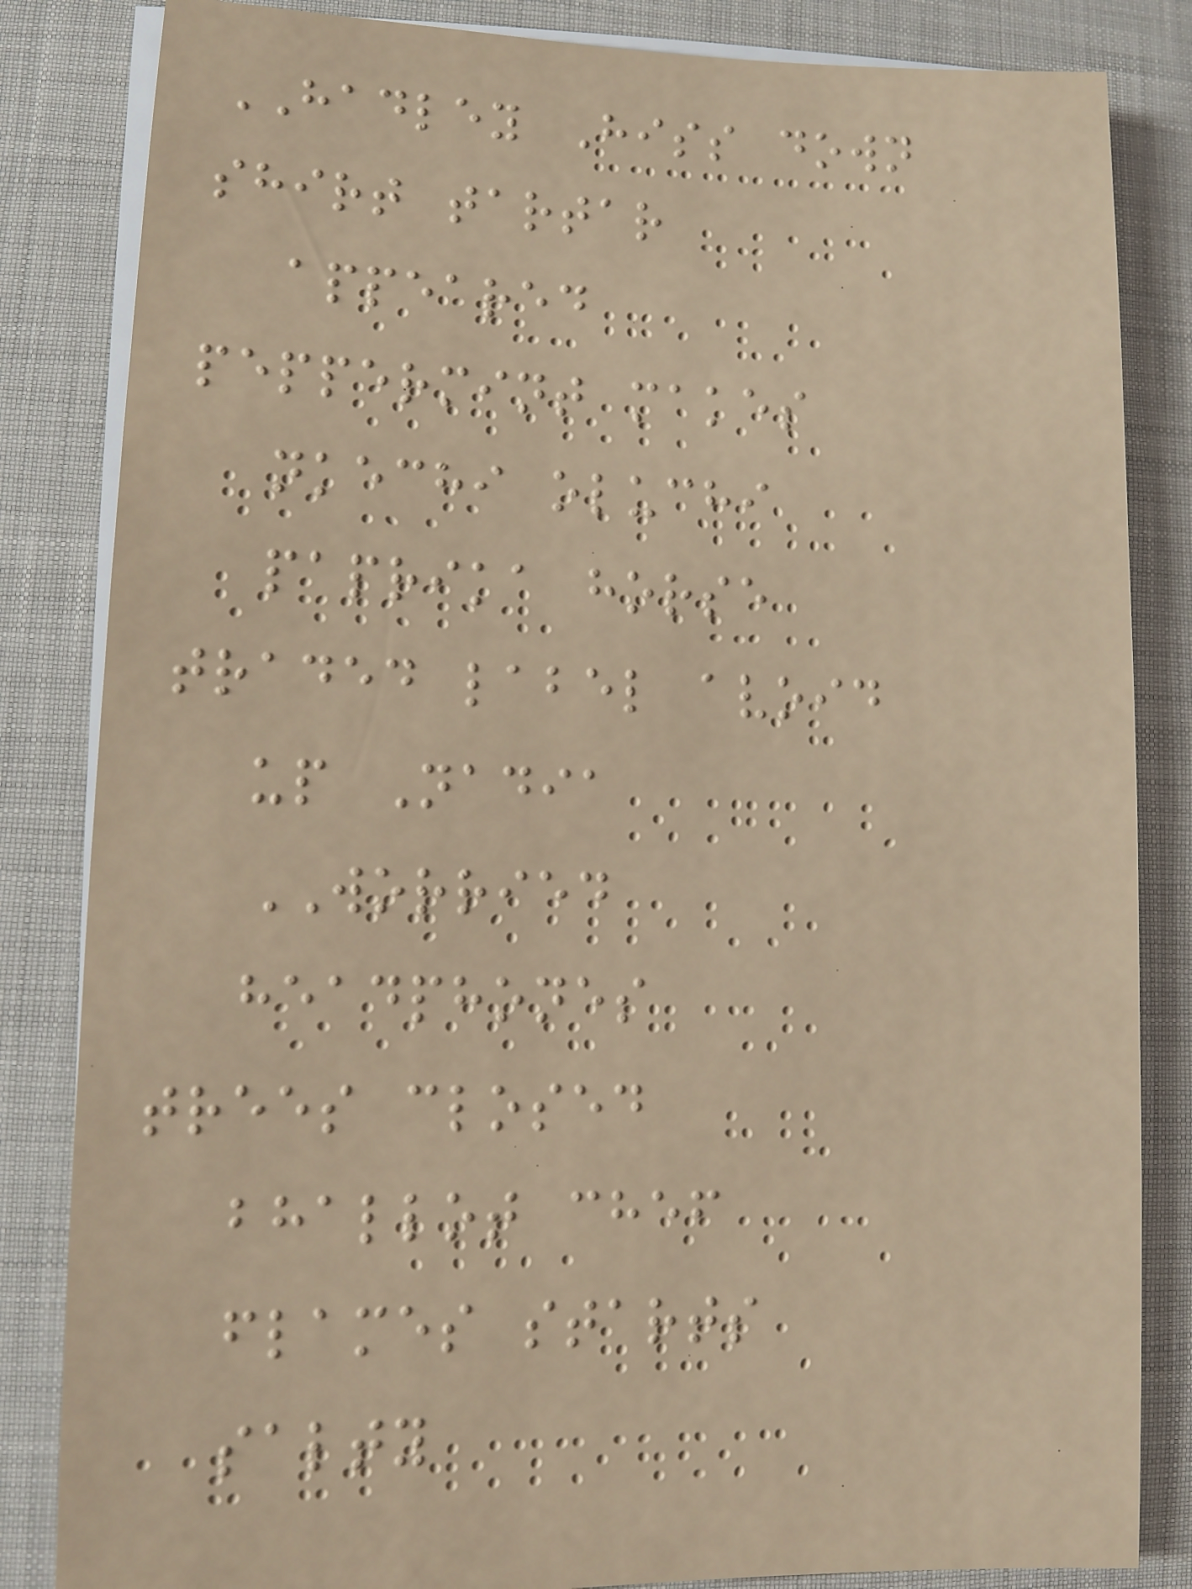HADLEY Hiss down
shirt tartar
appeared
peppermint makes
nkechi oluchi
paprika horse
traded label avoid
up Nadia
WORRIED
headphones
trees closed
bhallot chef
flames starts
salty
